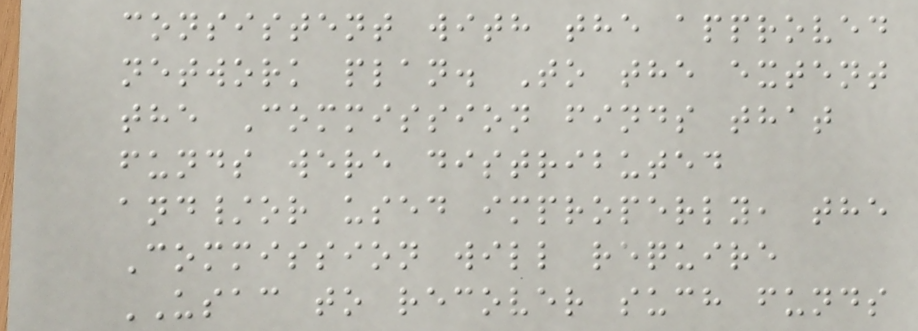consistent with the approved
network plan. To the extent
the Commission finds that
funds were distributed
and/or used improperly, the
Commission will require
USAC to recover such funds
